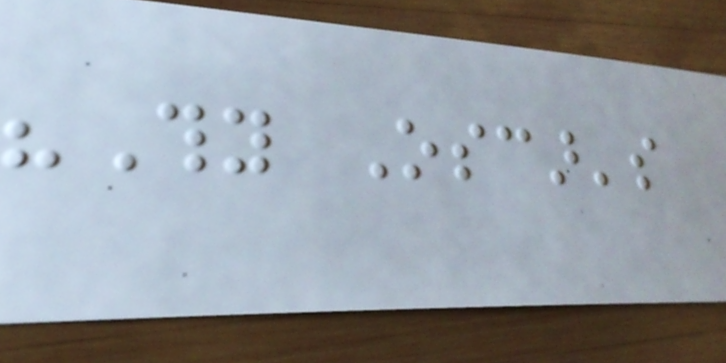"Thy Oscar's
